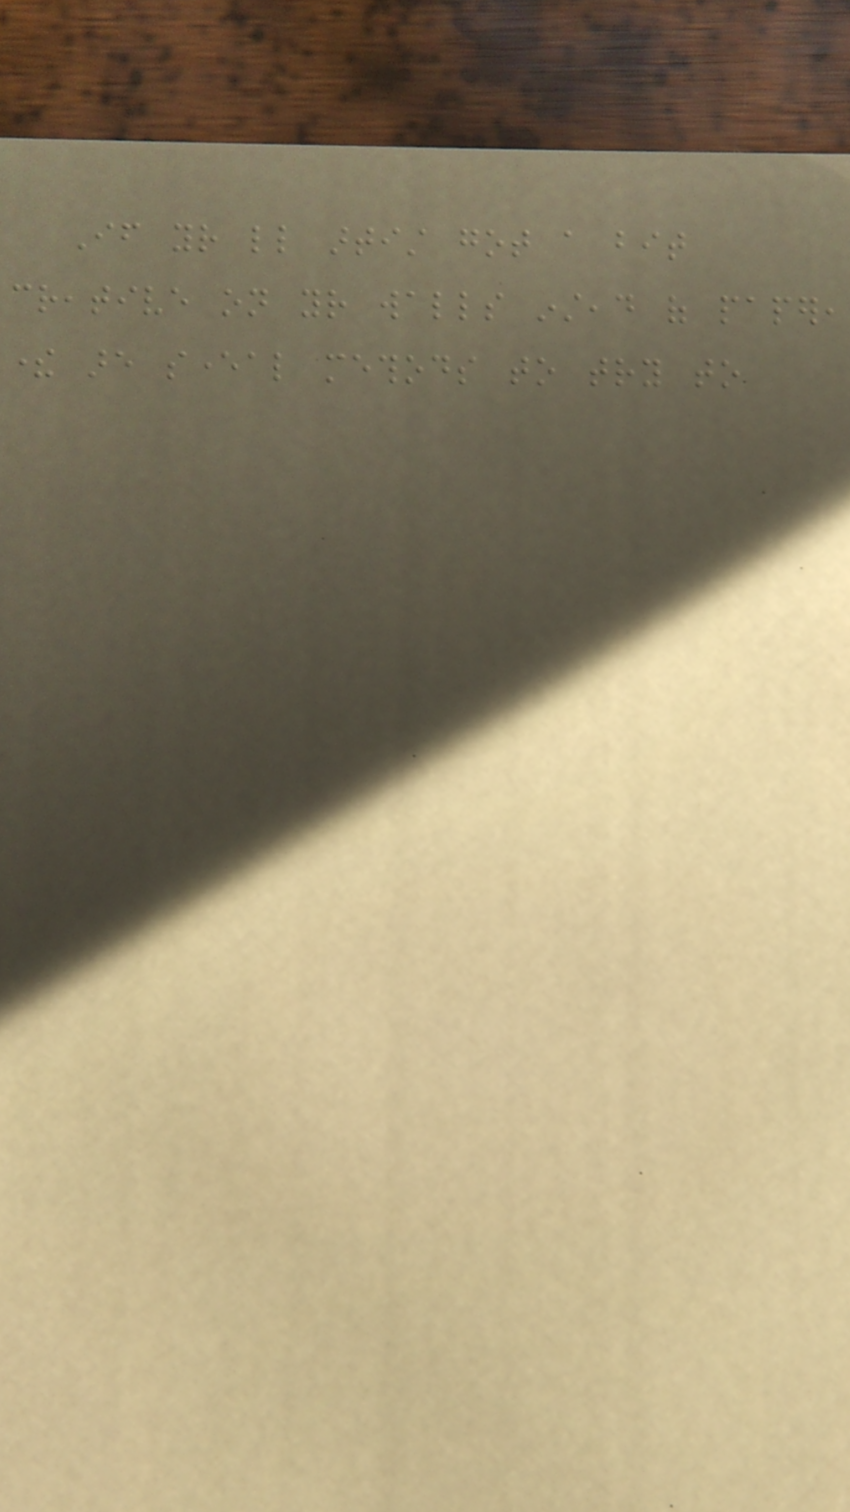If your little artist got a bit
creative on your walls instead of paper,
there are several methods to try to
